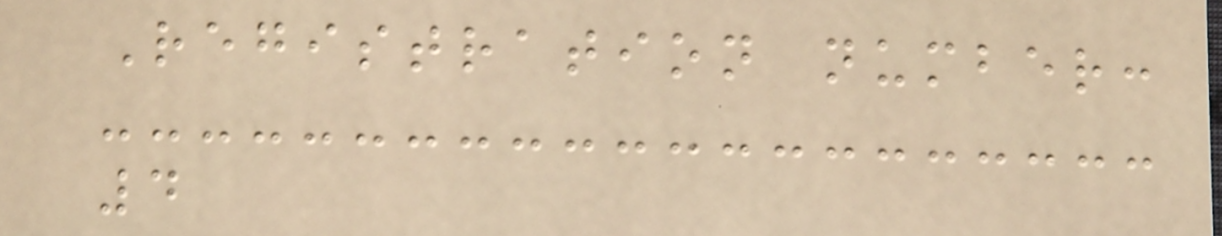Registration number:
4
